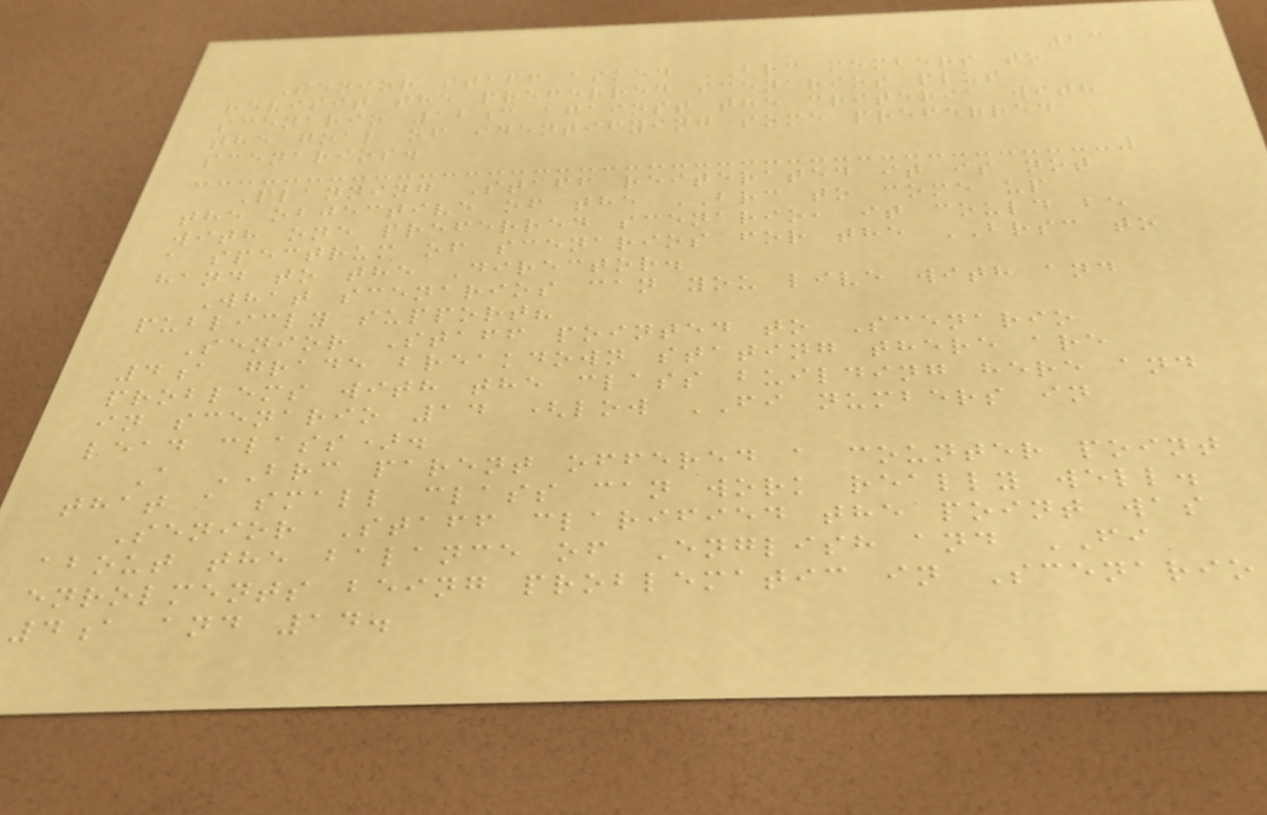23
Senior staff asked BRC members to
revisit the preferred scenarios plus
scenario 12c against the criteria with
the goal of identifying some preferred
scenarios.
Planning Staff reiterated it is not
the objective of the BRC to come up
with one preferred scenario, it could be
a spectrum of scenarios for the BRSC to
hand to the Director.
What scenarios can you live with and
publicly support?
Senior Staff pointed to Scenario
4a grade breakdown stating there are
problems with the class building here and
in scenario 14 (low FI numbers in
lead class).
A BRC parent offered a counter point
that a small class can work really well.
Senior Staff clarified the point was
about the balance of English and FI
enrolments being problematic in Scenario
4a and 14.
